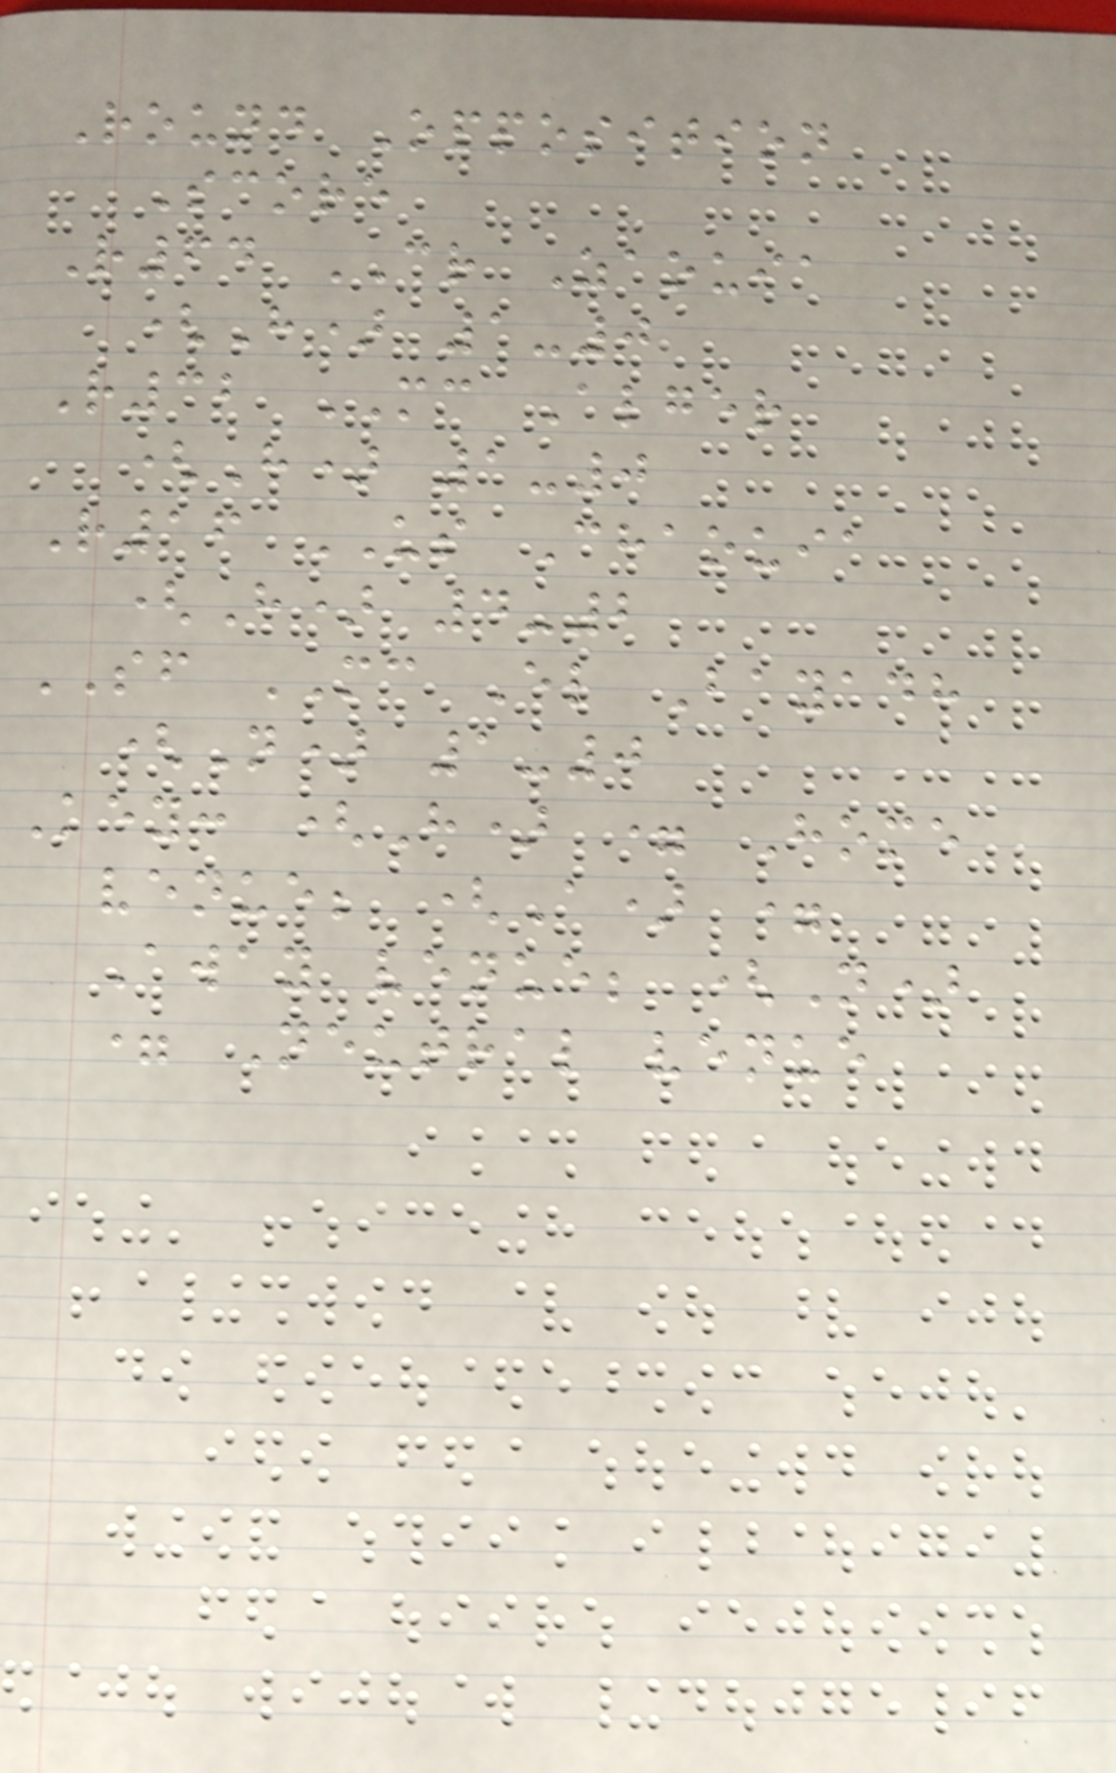Round Opposition
Score
R64 CR Zaouia
(H) 1-0
R32 MC Alger
(H) 1-0
R16 US Chaouia
(H) 4-2
SF MC El Bayadh
(N) 1-0
Key: (H) = Home
venue; (A) =
Away venue; (N)
= Neutral venue
